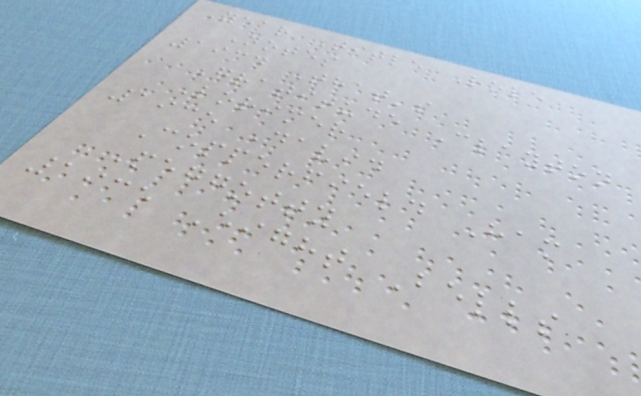Year Title Role
Notes
1934 That's
Gratitude Clayton
Lorimer
1935 David
Copperfield Ham
Peggotty
1935 Eight Bells
